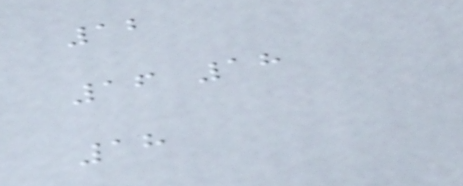12
16 18
18
